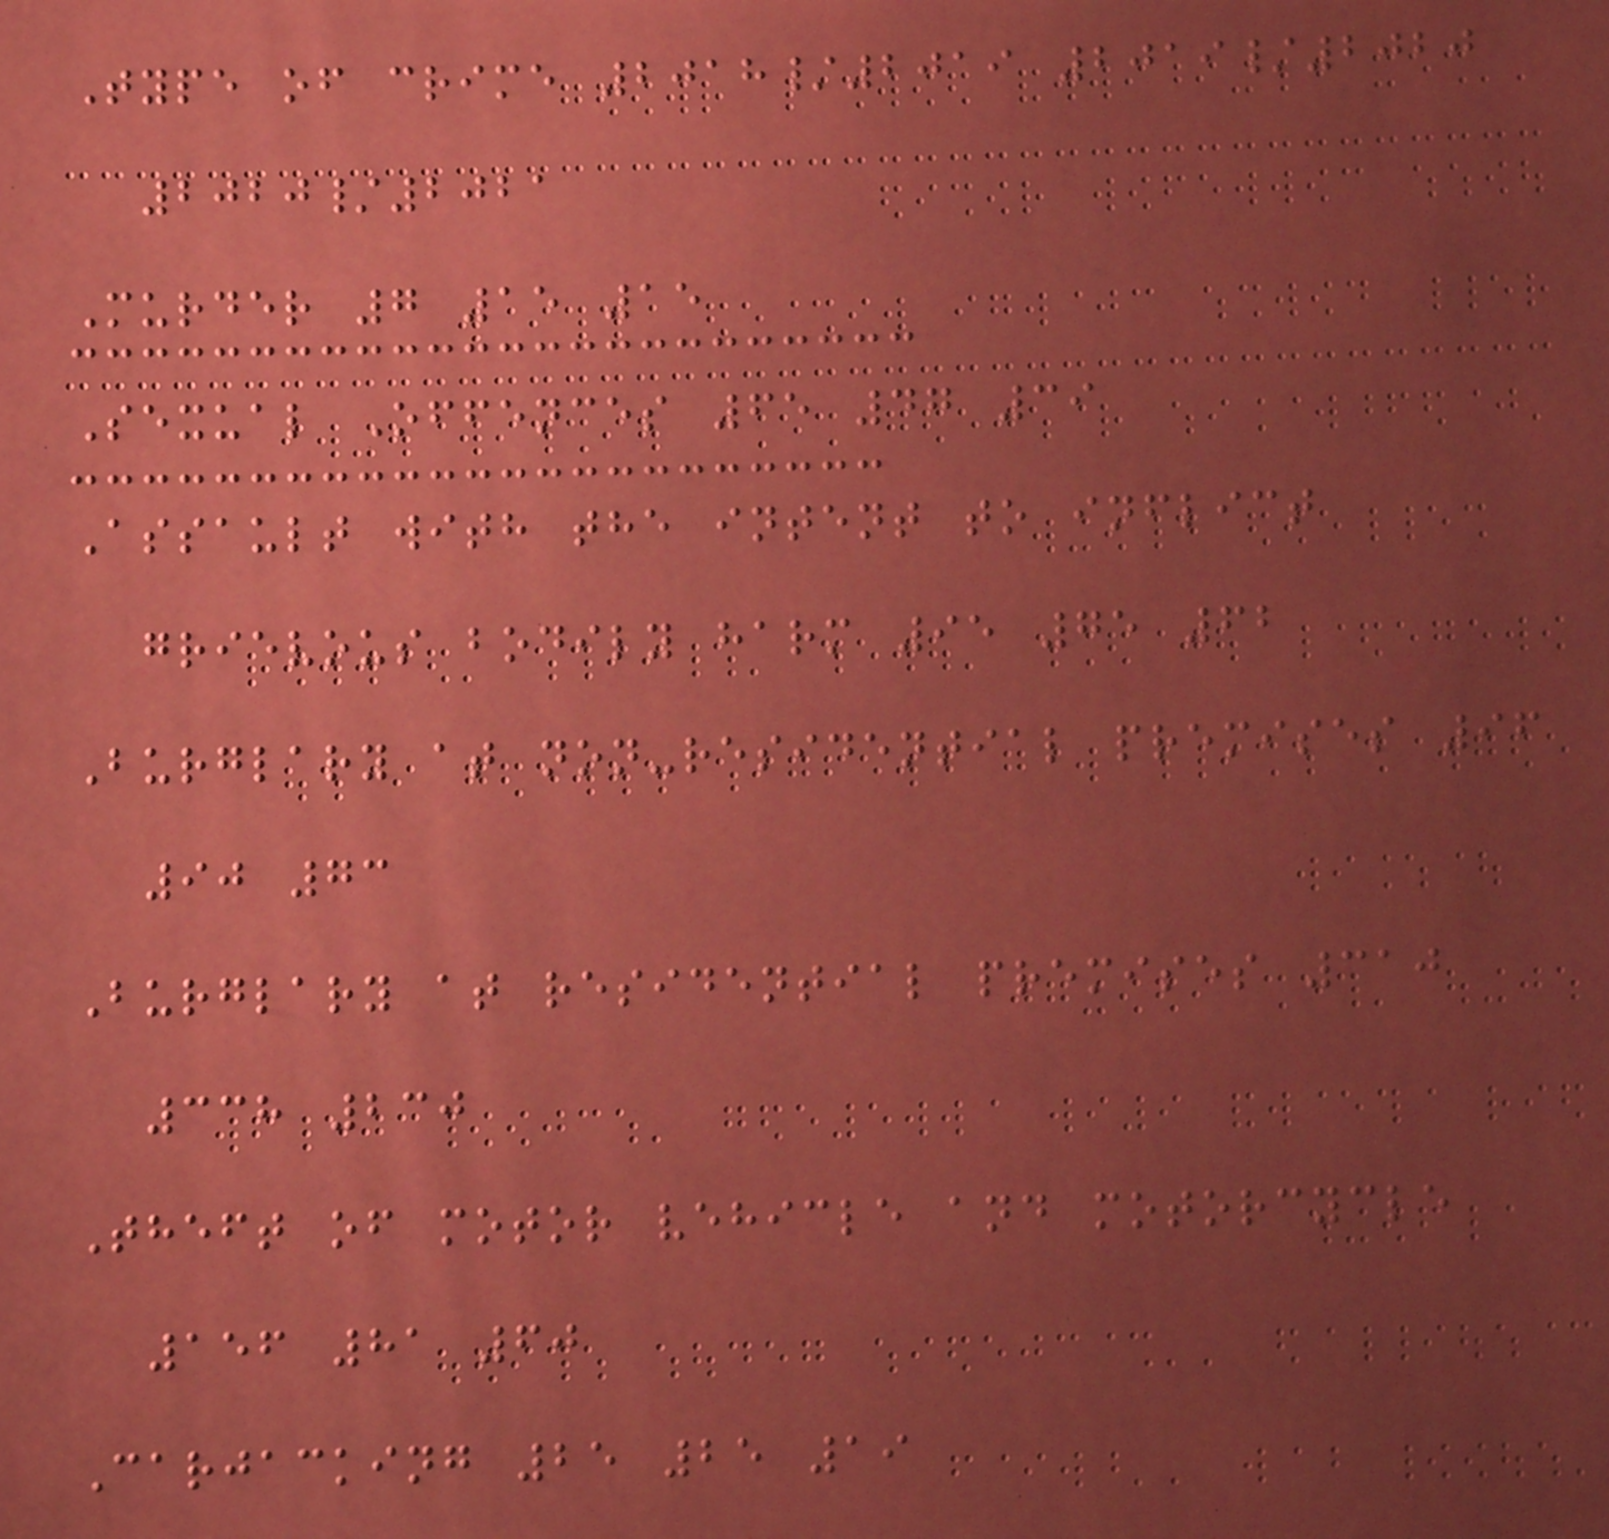Type of crime 2018/2019 2019/2020
2020/2021
Murder 7 15 15
Sexual Offences 65 47 39
Assault with the intent to inflict
grievous bodily harm 95 75 62
Burglary at non-residential premises 96
90 73
Burglary at residential premises 310
338 230
Theft of motor vehicle and motorcycle
156 81 60
Carjacking 25 25 19
